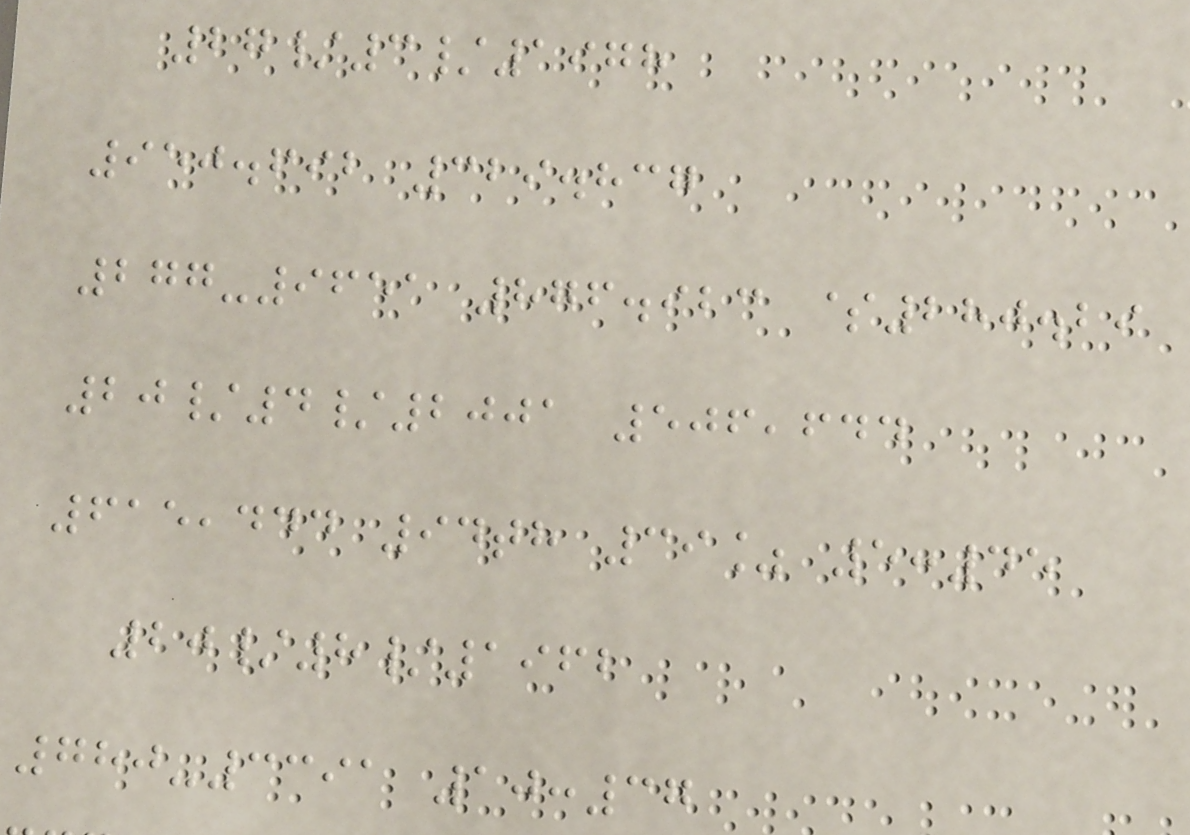27/3/1978
950.692 329.837
277-9651 876.923 $280.29
20/4/2001 506,644
615,444 94th 39% 5:45
20/8/1962
780-3391 10:37
